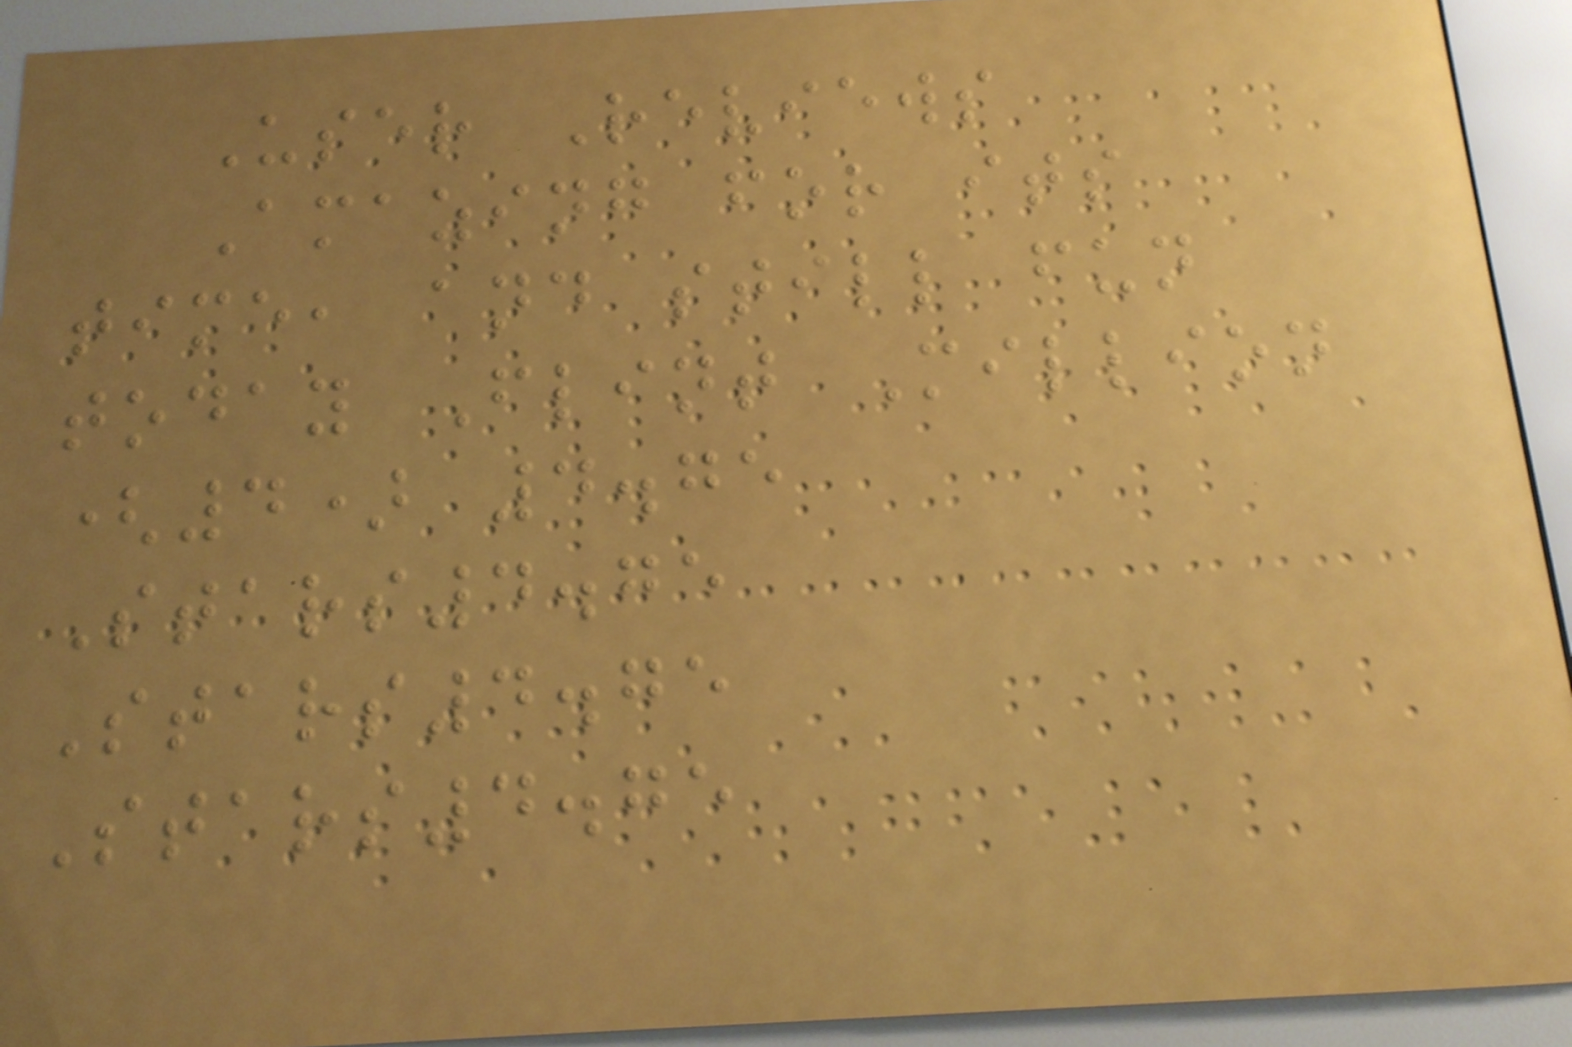User Reviews
Amazing for its
time, and still fun
today Flint Million
(4) 4.75
Stars4.75
Stars4.75
Stars4.75
